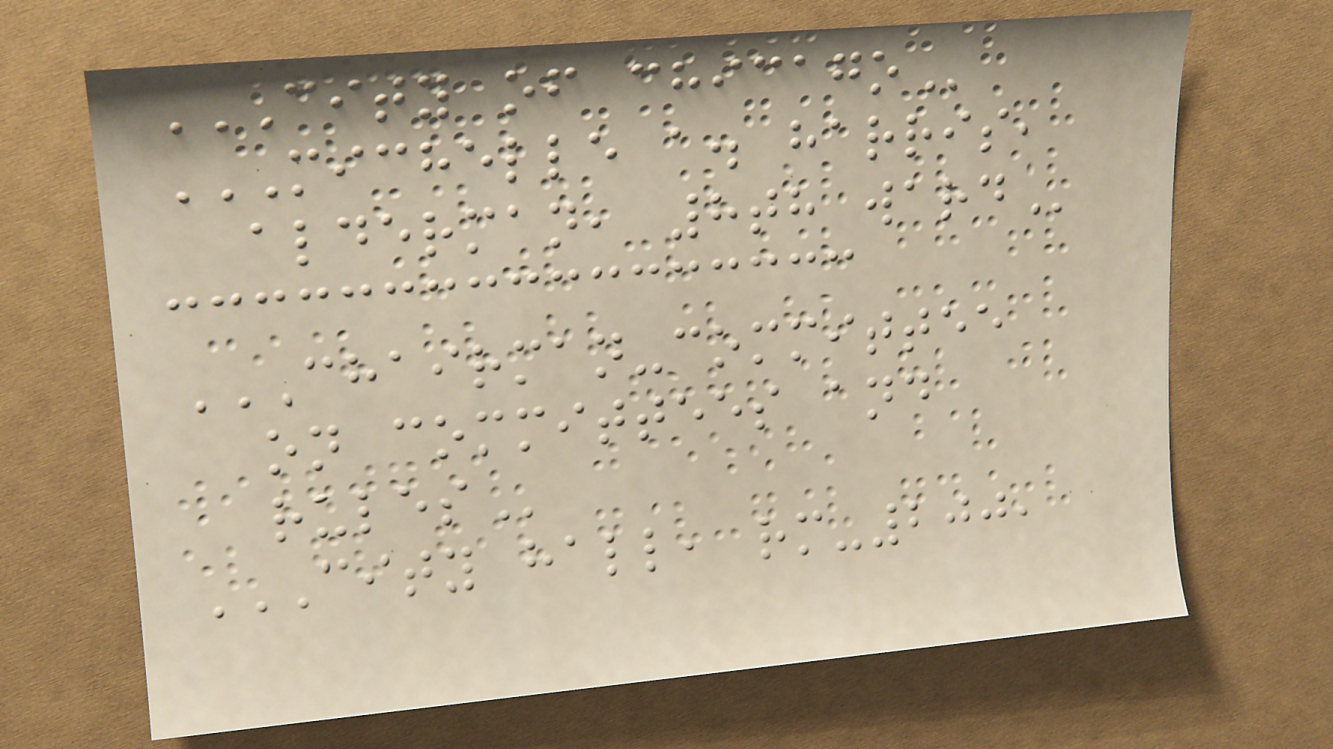CITY OF CHICAGO
MICHELLE A. HARRIS,
ALDERMAN, 8TH WARD
CHAIRMAN-COMMITTEE
ON COMMITTEES AND
RULES
CITY HALL, RM-200,
